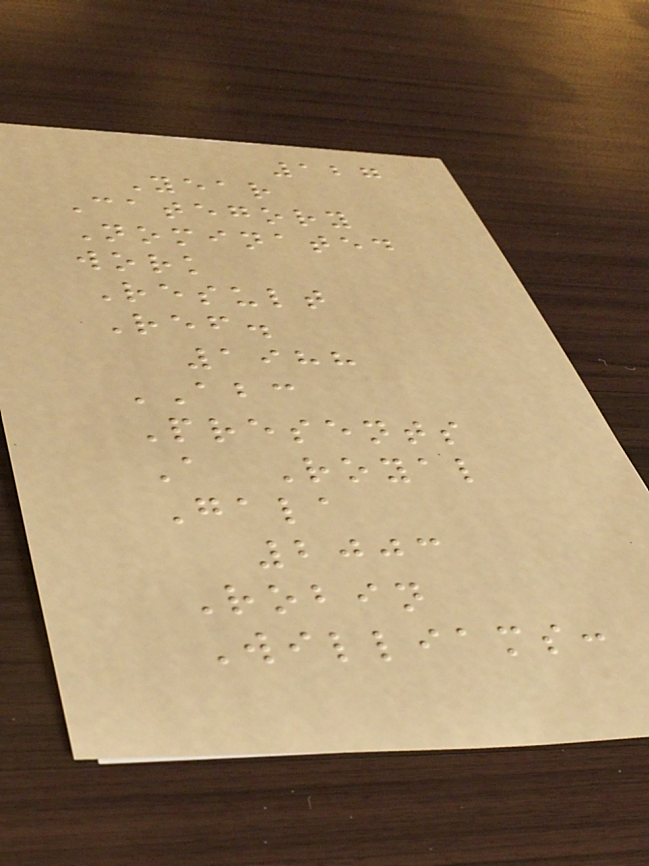127
Year
Category
Nominated
work
Result
Ref.
1988
ABC
Presents
A Royal
Gala
2003
Robin
Williams:
